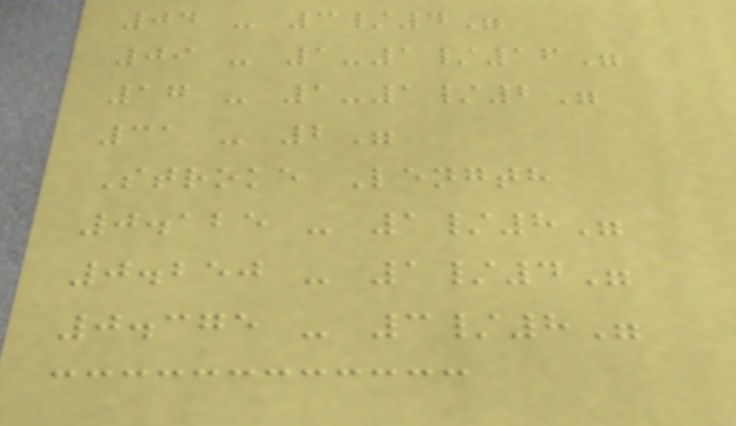04 - 3/4"
09 - 1-1/16"
17 - 1-1/2"
31 - 2"
Stroke Length
0.125 - 1/8"
0.250 - 1/4"
0.375 - 3/8"
